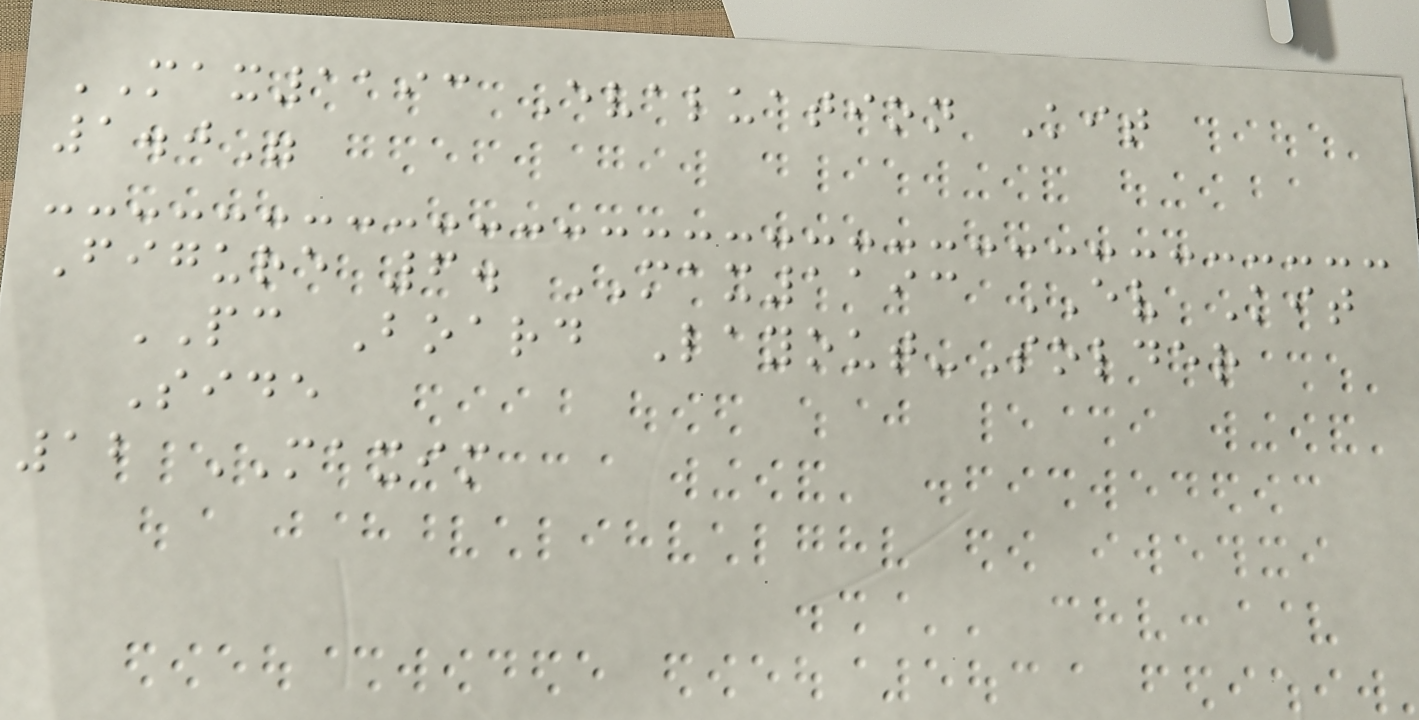MAX1193 Evaluation Kit
1.0"
Figure 6. MAX1193 EV Kit
PC Board Layout-Solder
Side
12 MAXIM
